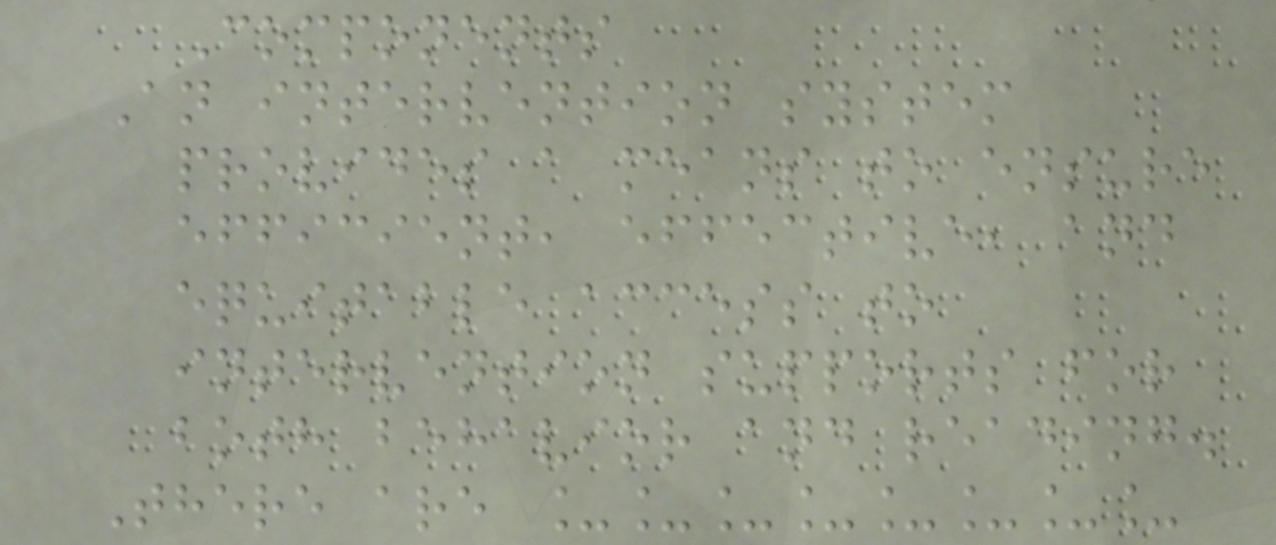Components
An intervention system
provides a means to ensure
efficient, effective, and
equitable access to
intervention supports for
both behavior and reading.
There are ________
